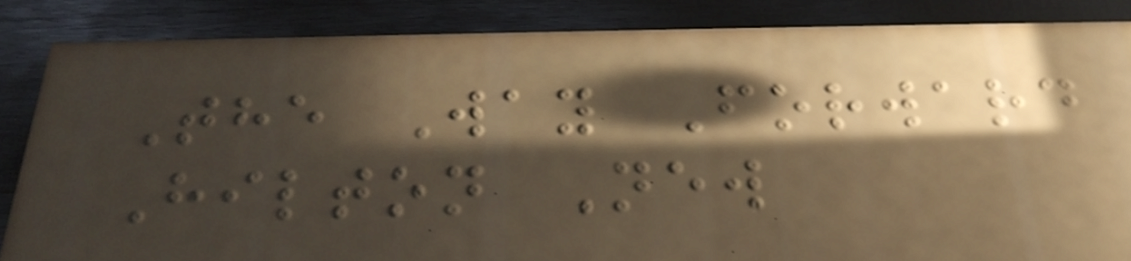The Way Forward
Hilton New
